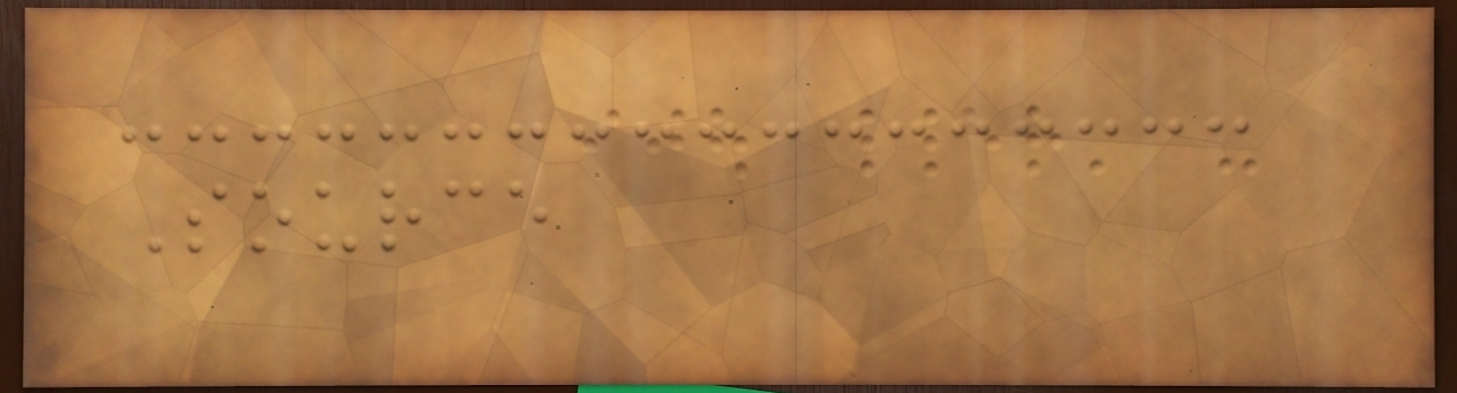Source
